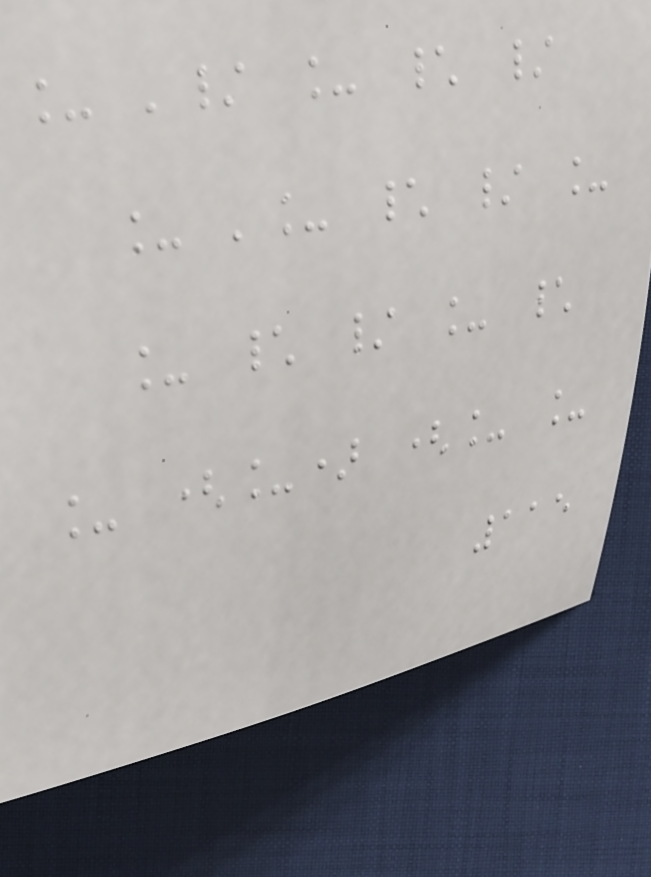_ '/ _ \ /
_ '_ \ / _
_ \ / _ \
_ (_) (_ _
115
